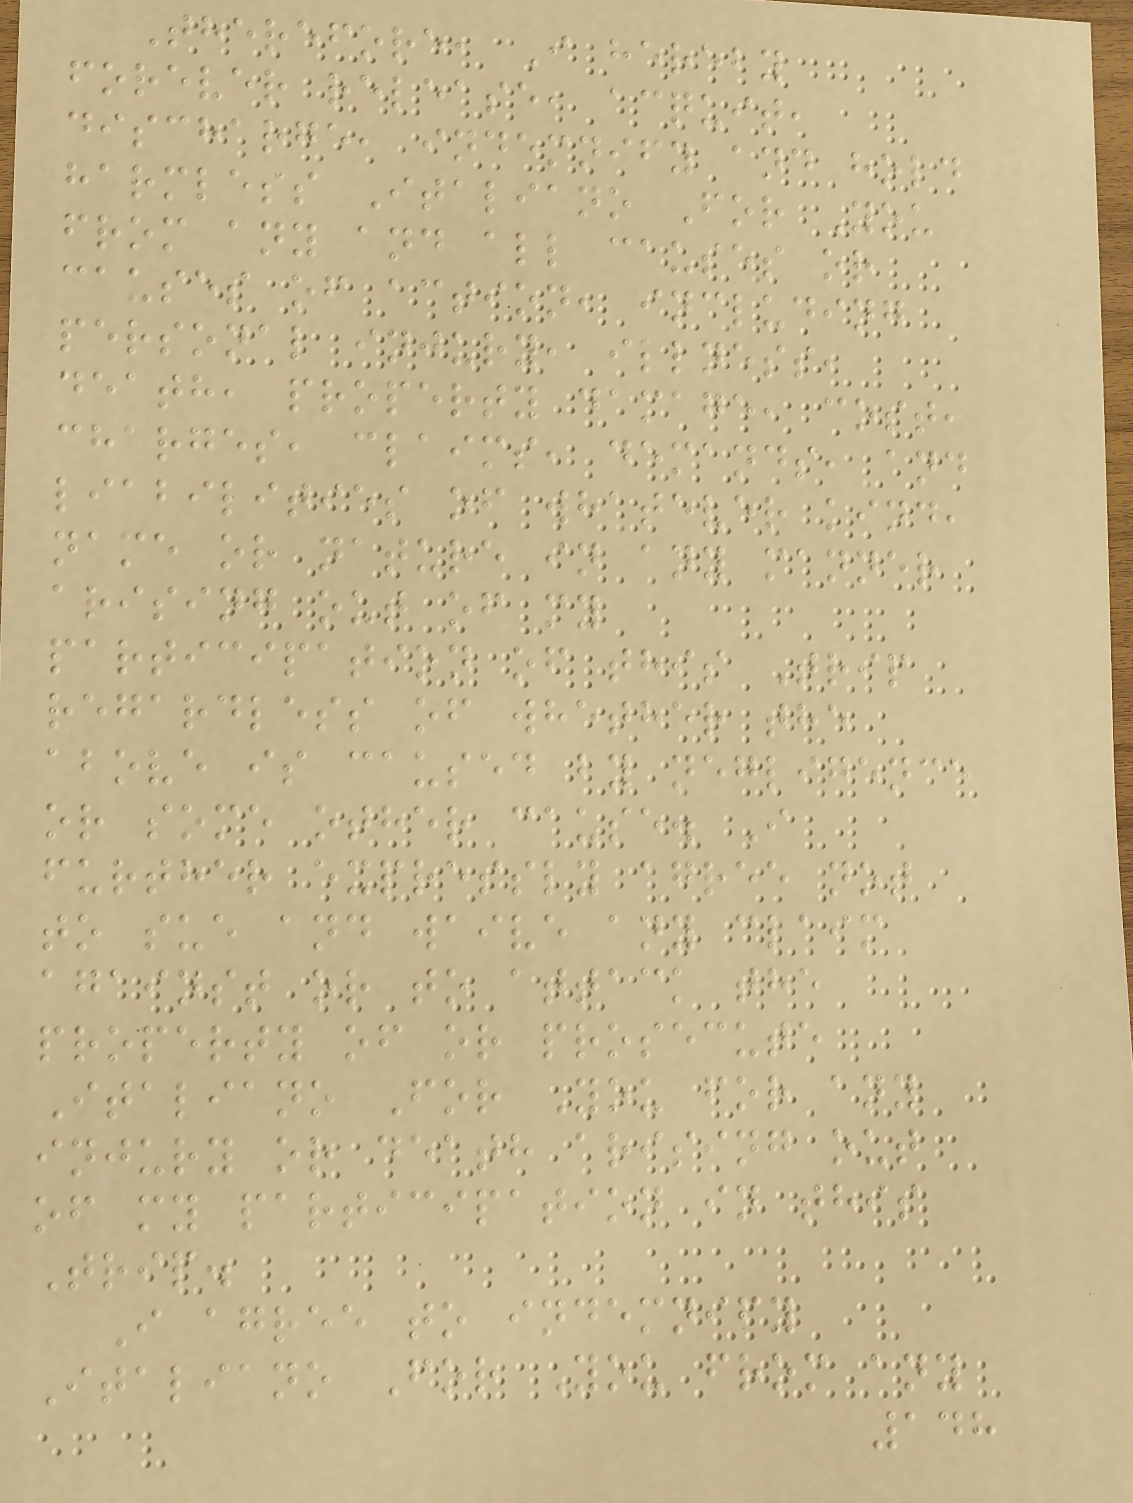Therefore, I hereby
forever release, acquit,
discharge, indemnify and hold
harmless Italiano For You
from any and all causes or
causes of action, including
personal injury, illness,
death, property damage, cost,
charges, claims, demands, and
liabilities of whatever kind,
name or nature in any manner
arising out of my
participation of this Trip
regardless of whether the
above is caused by negligence
or some other cause. I
further expressly agree not
to sue and waive any claim
against or to attack the
property of or prosecute
Italiano For You for any
injury or death arising out
of my participation in this
Trip.
I agree to indemnify
Italiano For You from any
148
